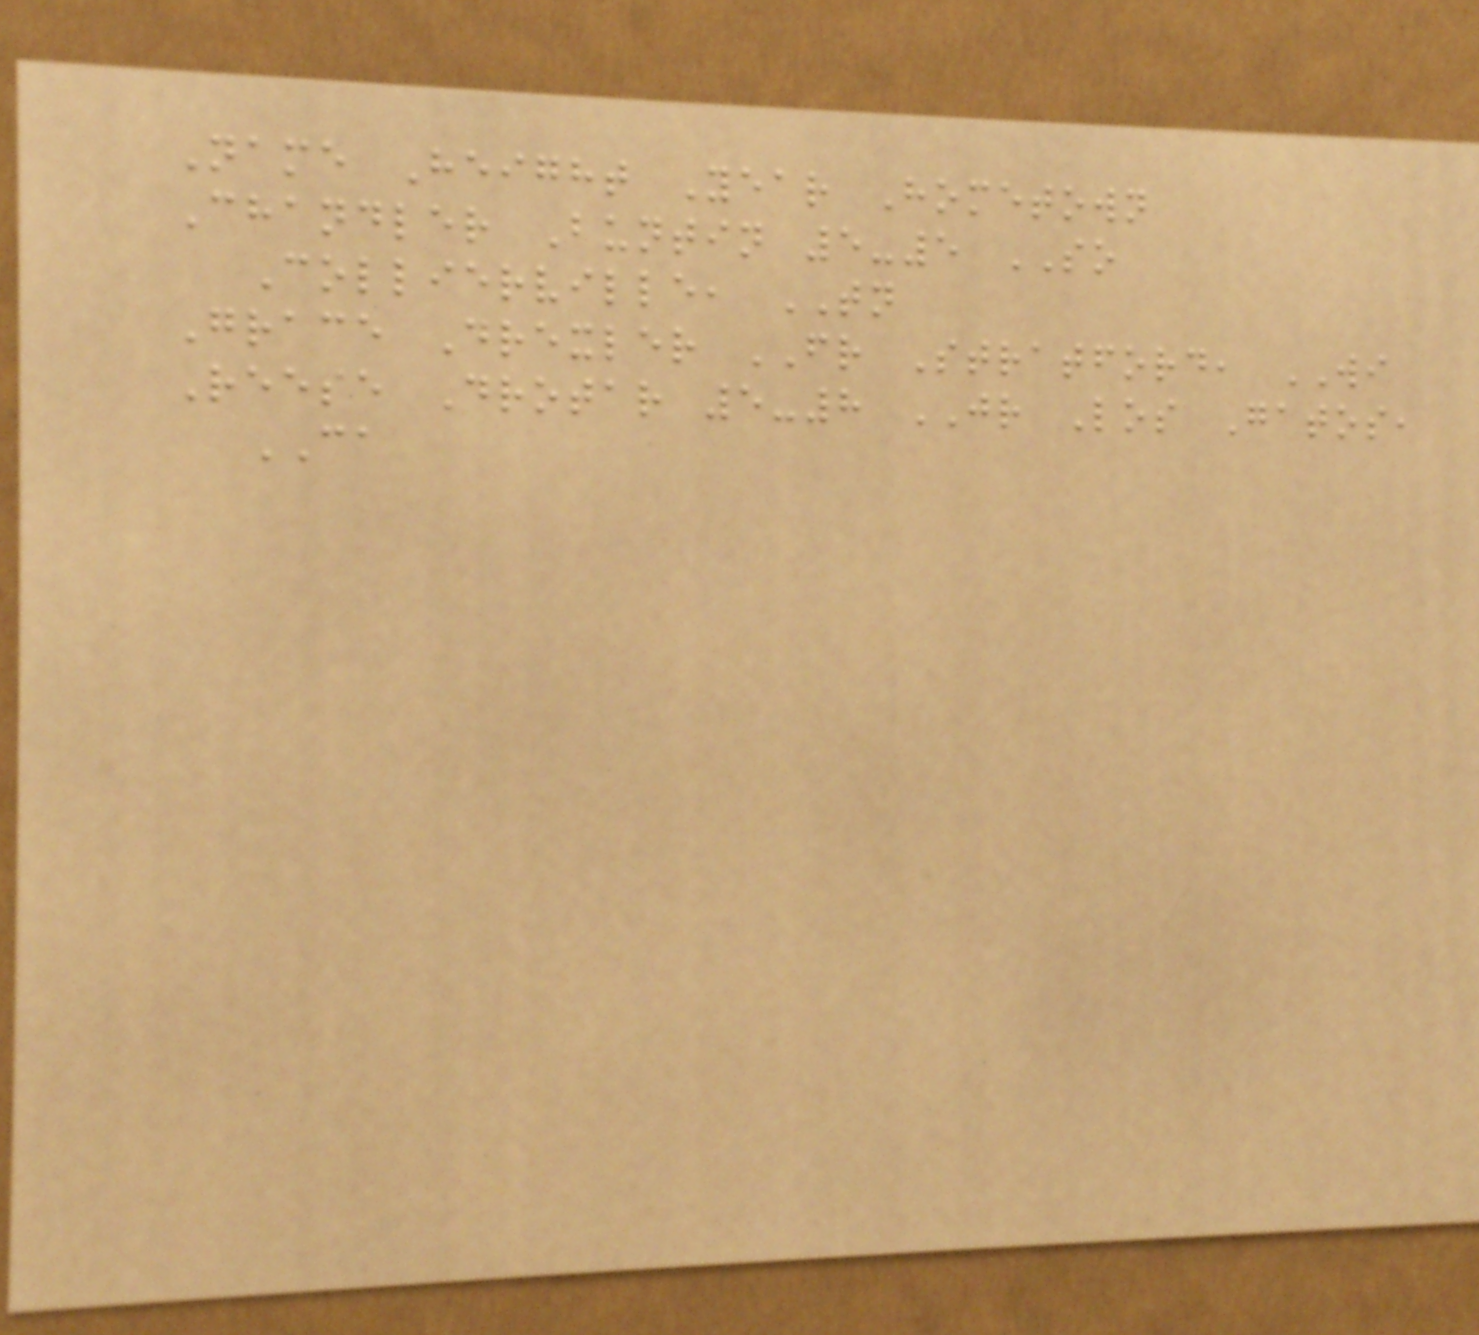Name Height Year Hometown
Chandler Buntin 5-5 SO
Collierville, TN
Grace Drexler FR Stratford, WI
Reese Drotar 5-8 JR Los Gatos,
CA
